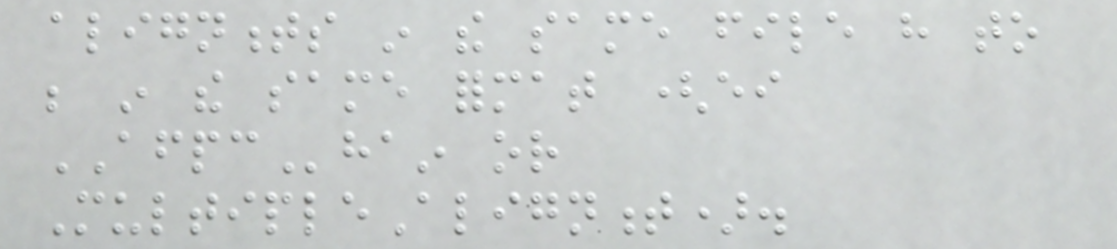alignments in the same file have to
be in the same format (either
AFPChain or
MultipleAlignment).
